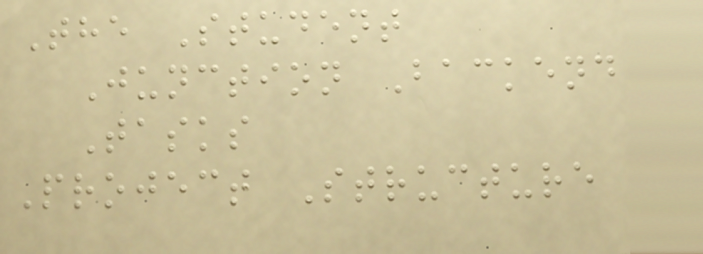The Student
Junction Backend
Tasks
Project Structure
